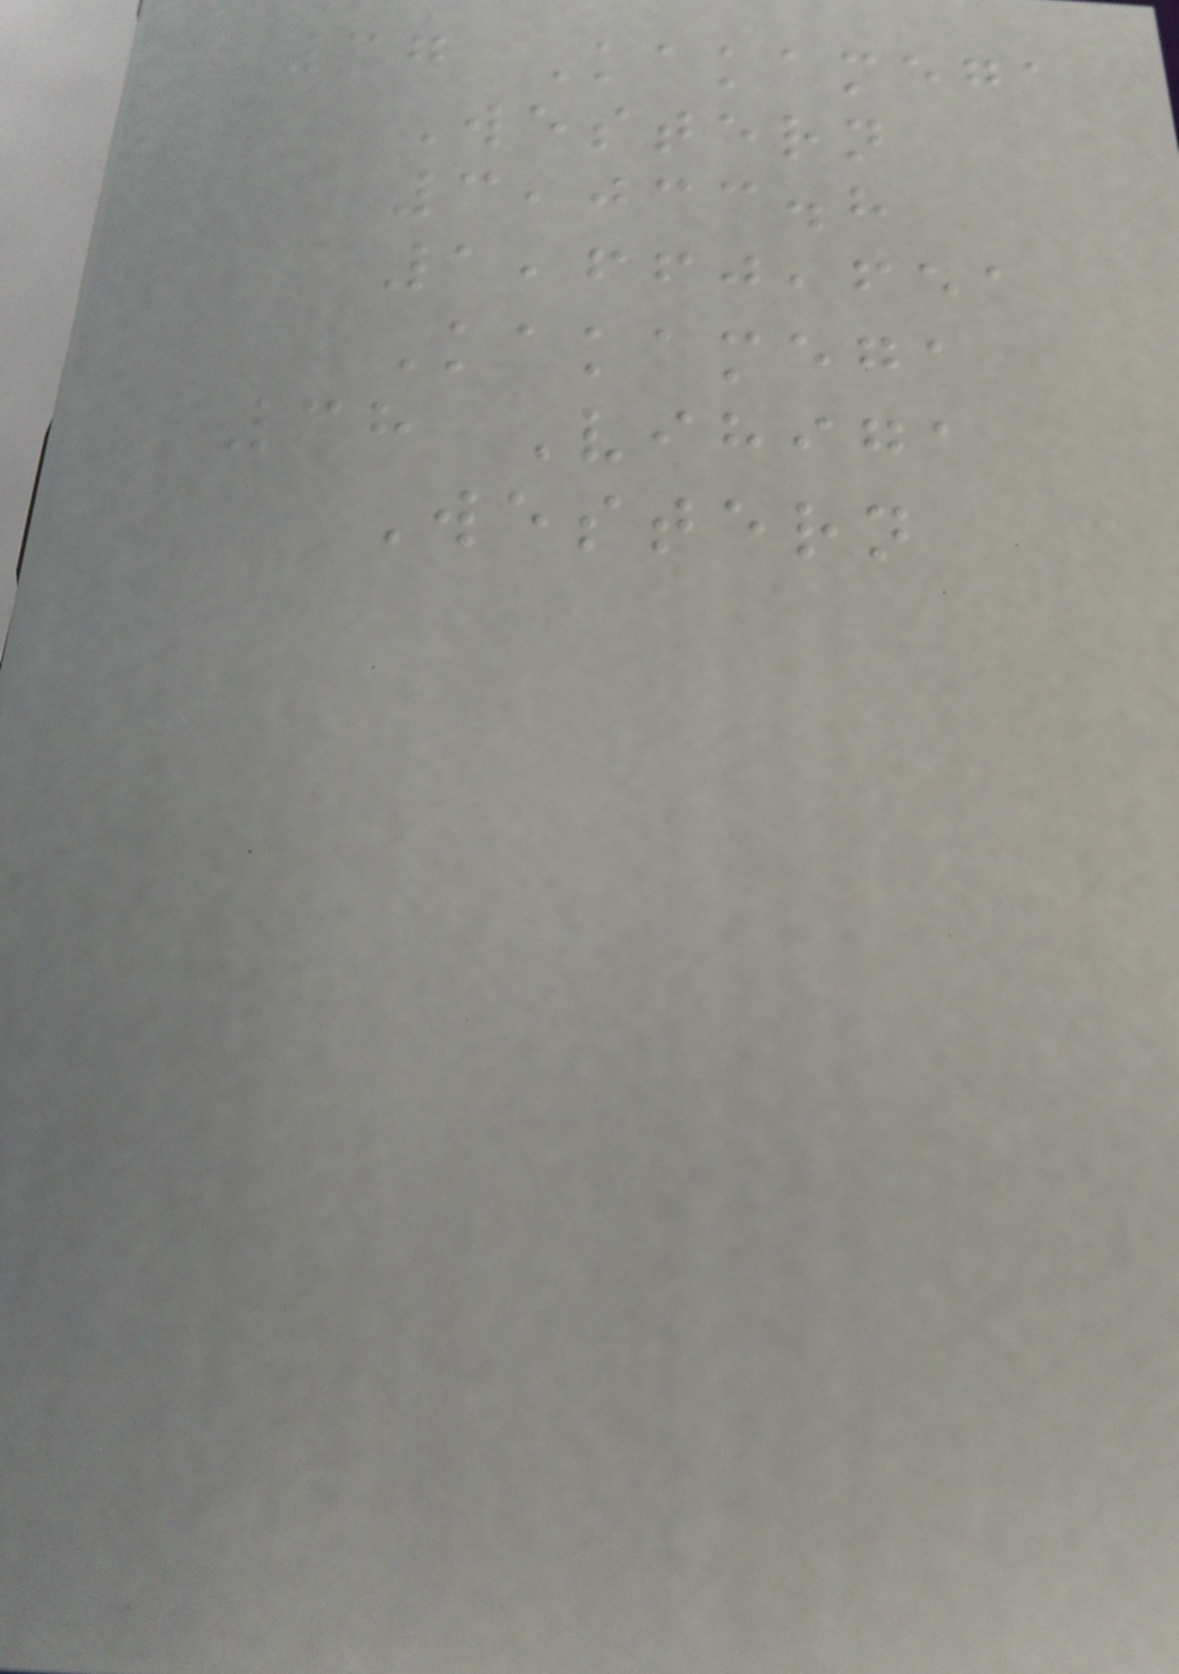37 Kakamega
Western
3,033.8
1,660,651
Kakamega
38 Vihiga
Western
